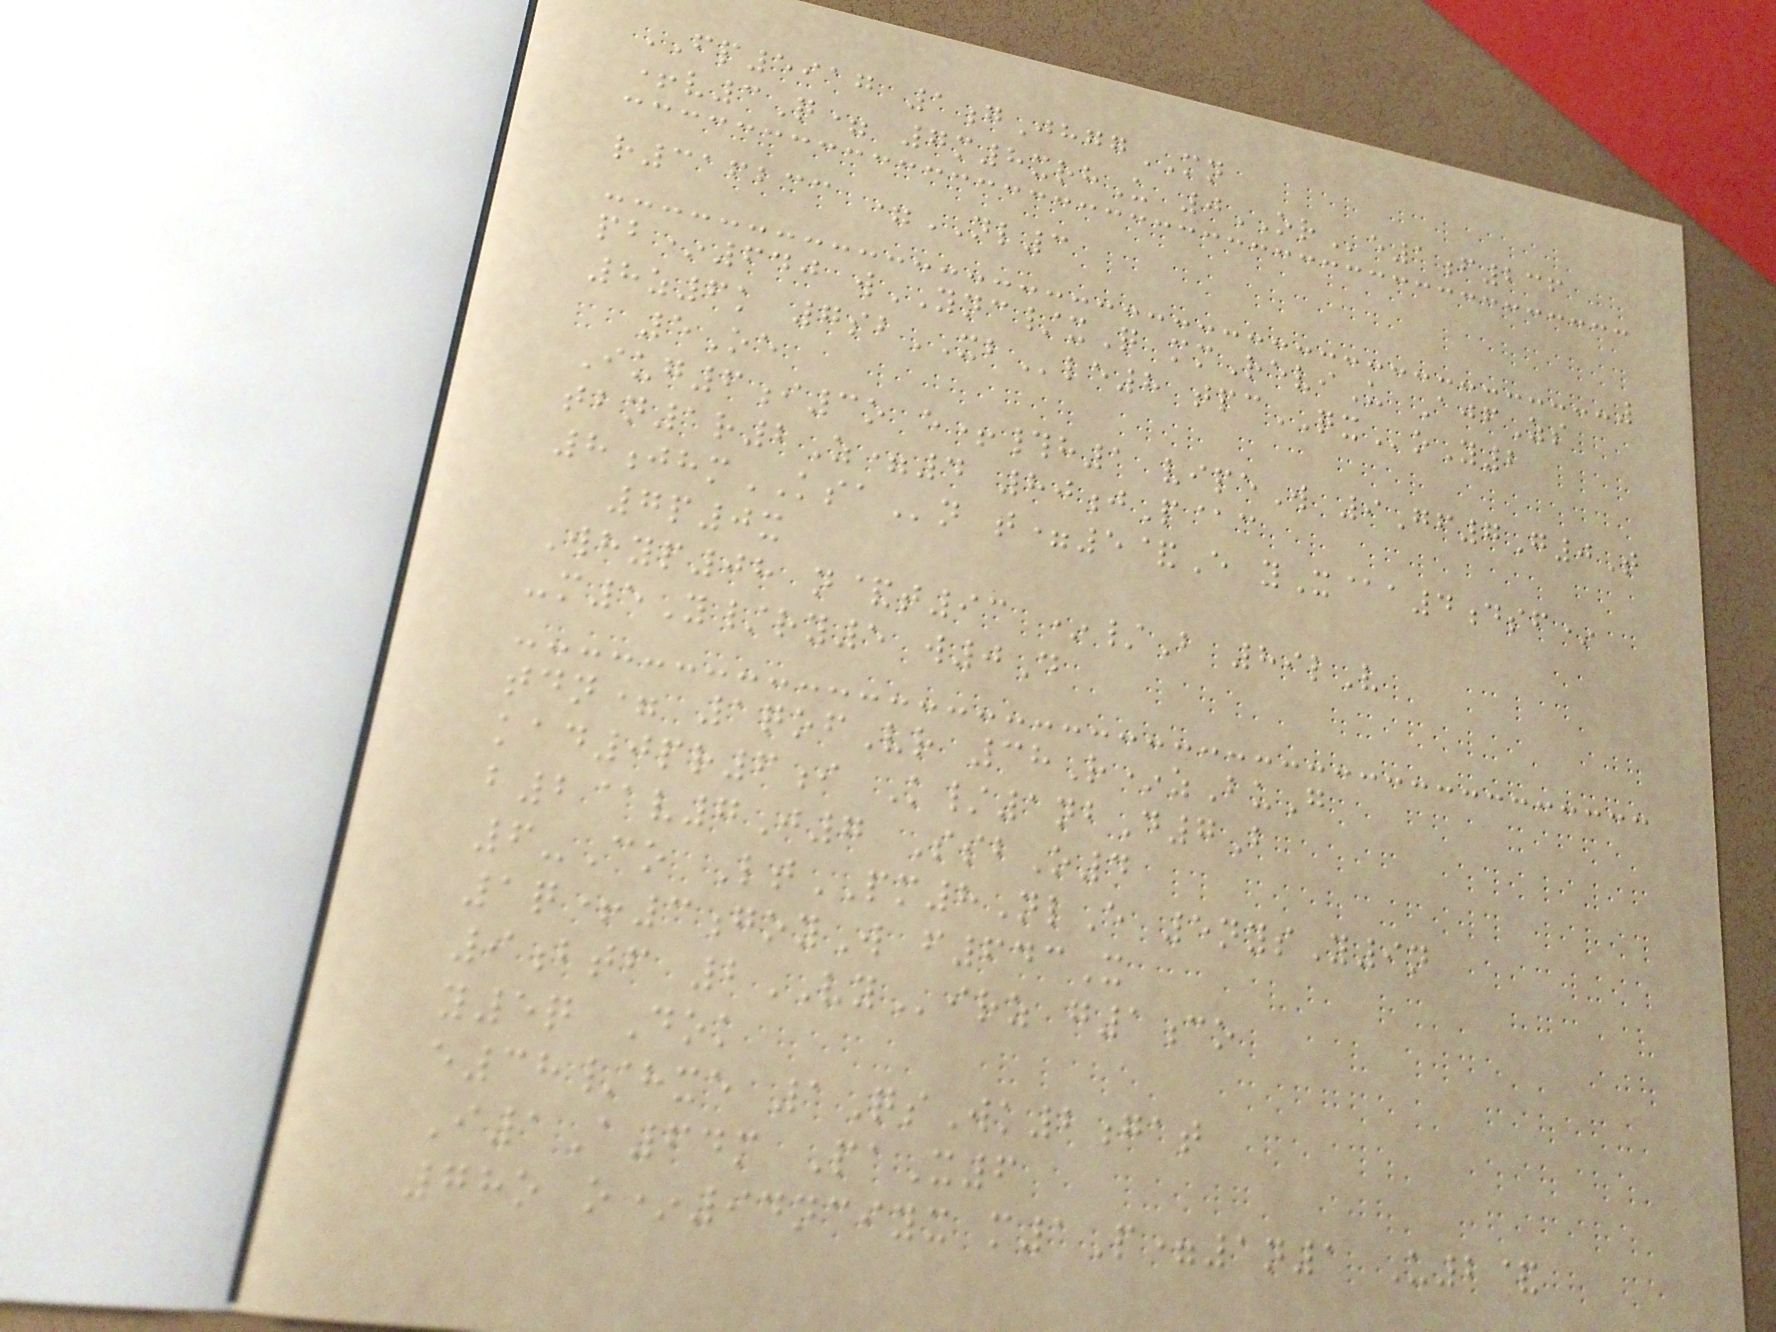FP5917 1gJhggMN
+v3Q= 7m8xrhU 0ORe1f236
r316233 =NL3
pb*640 wYNC/xQ mmReviU AjfZs
8z6k 7sbXBle8 tpcQXoY2
5Oe
Iug6i3o e+#h1 vipeW 9Gf7G0T
tbn1r2Z=4 80jP@c
8jhmKSAn t=5&E yX@a4dsf*
7p0x
Whyp08 n&t93 */B 89lV
-m5Y/ry5 w0D
tdn= 1qofVr 38R*zBuG
kad0pr6i K/1nbD7B
b2@v7J7 SsbO4
6-Co LtPM8NlE 5nysY9n
1q+3goyW f643X
9btf 2VYirz g1co
y5q Dok
e38/hxe 1QsWk2gat
I1A64m PaX6
78o o*94nciyx m1P=1n1 U2&
